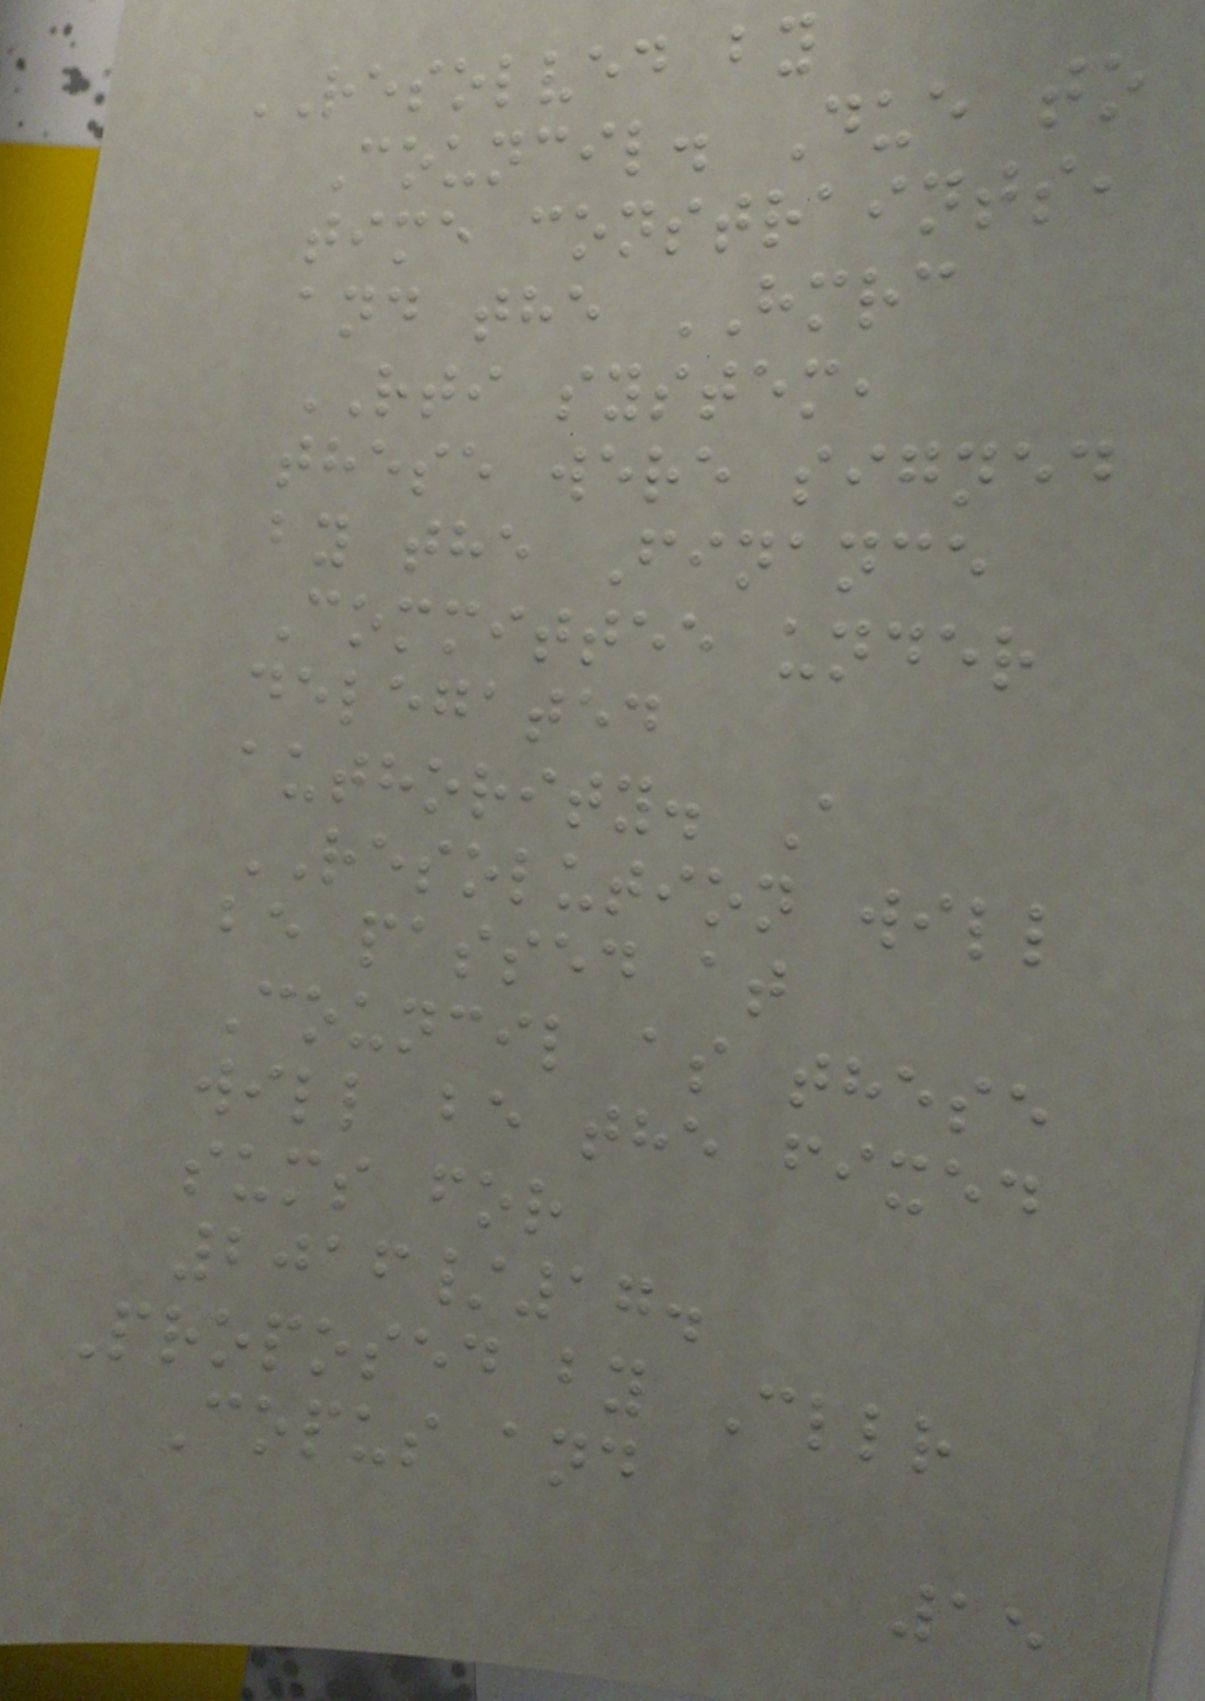RESOLVED by
Council. Due to
time constraints,
and the HMRC
RTI system,
these were signed
by the Finance
Committee under
delegated
authority. A
RESOLUTION will
be passed at
Council as these
will be the fixed
sums for
2016/17.
Proposed by Cllr
Copus and
15
